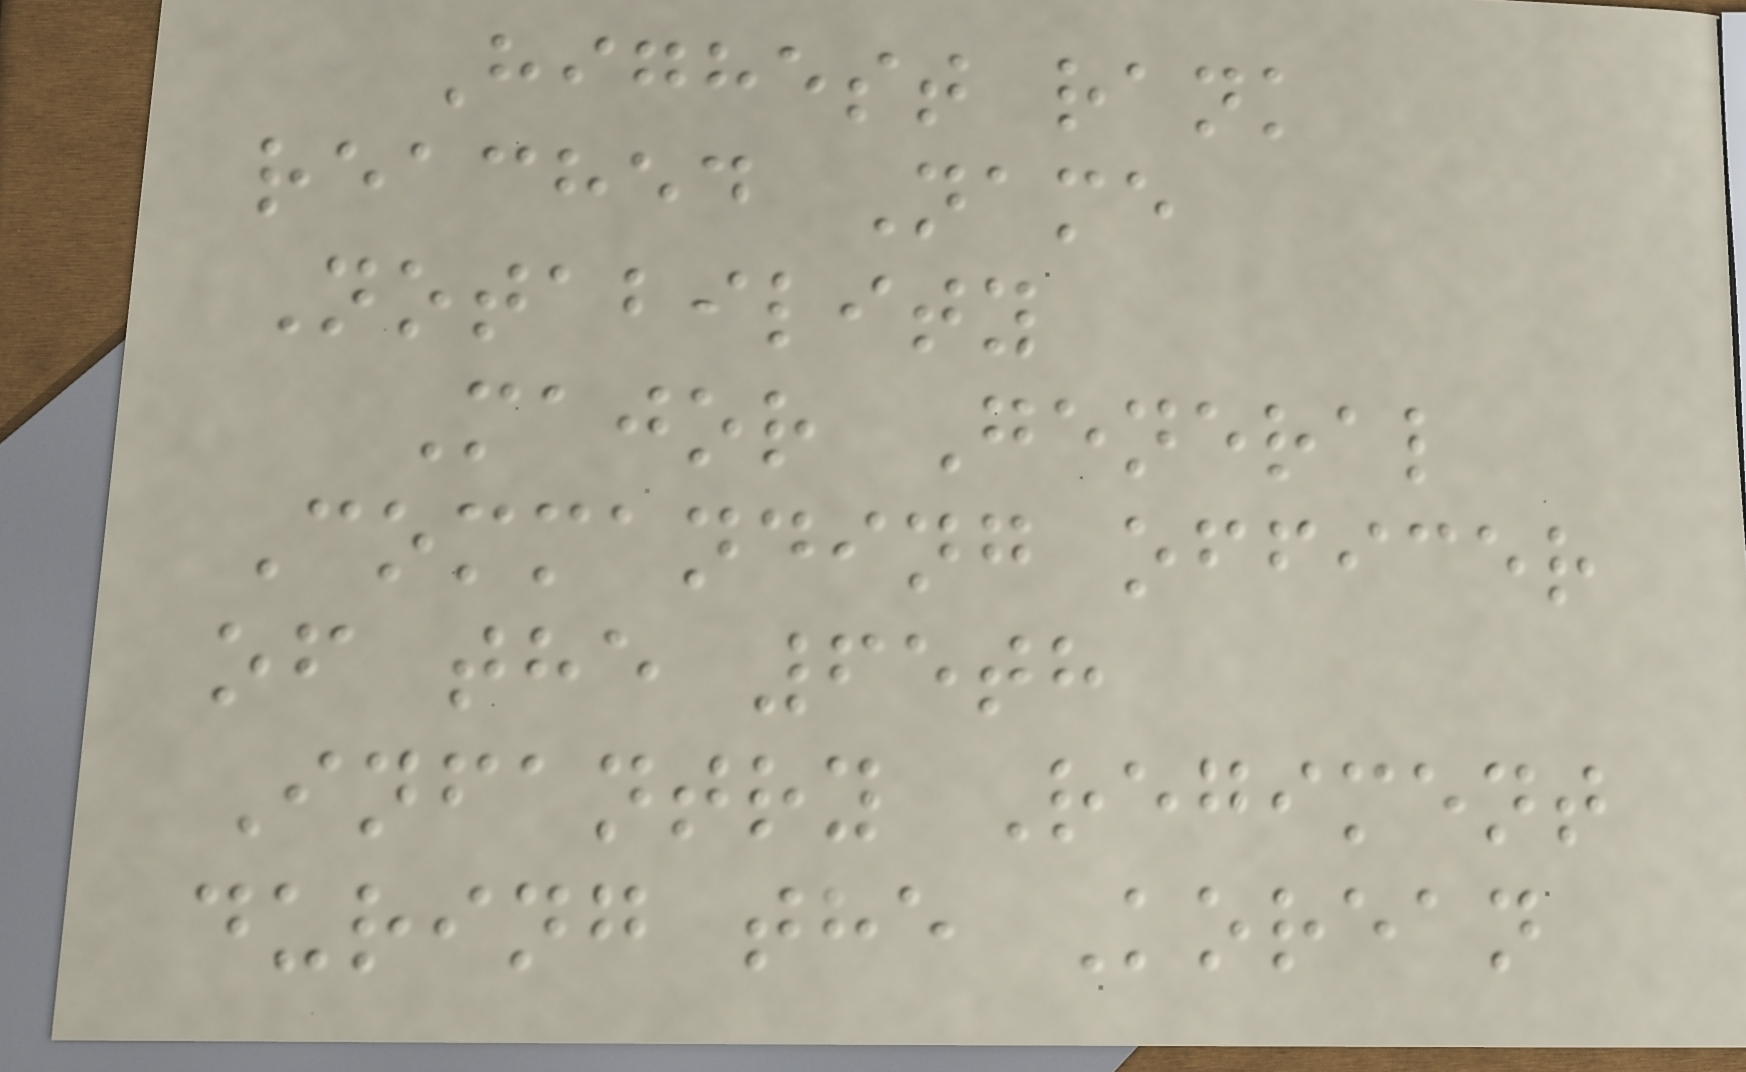Highest rank
reached Name
Notability
Major General
Commanding officer
of the 65th
Infantry Regiment
during the Korean
